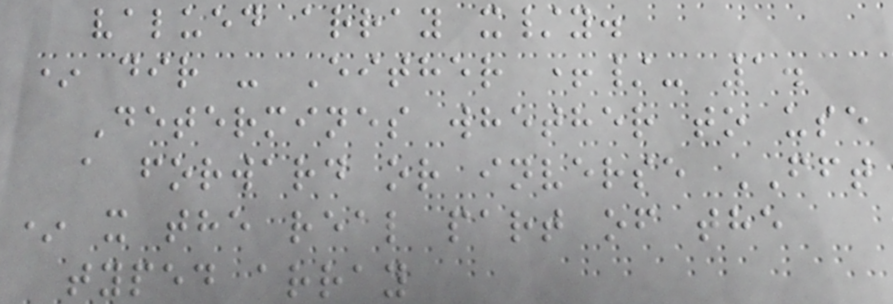valued array x/y.
* dir - Either +/- 1.
Determines whether to use
a forward or inverse FFT
* x the real part of the
typed array
